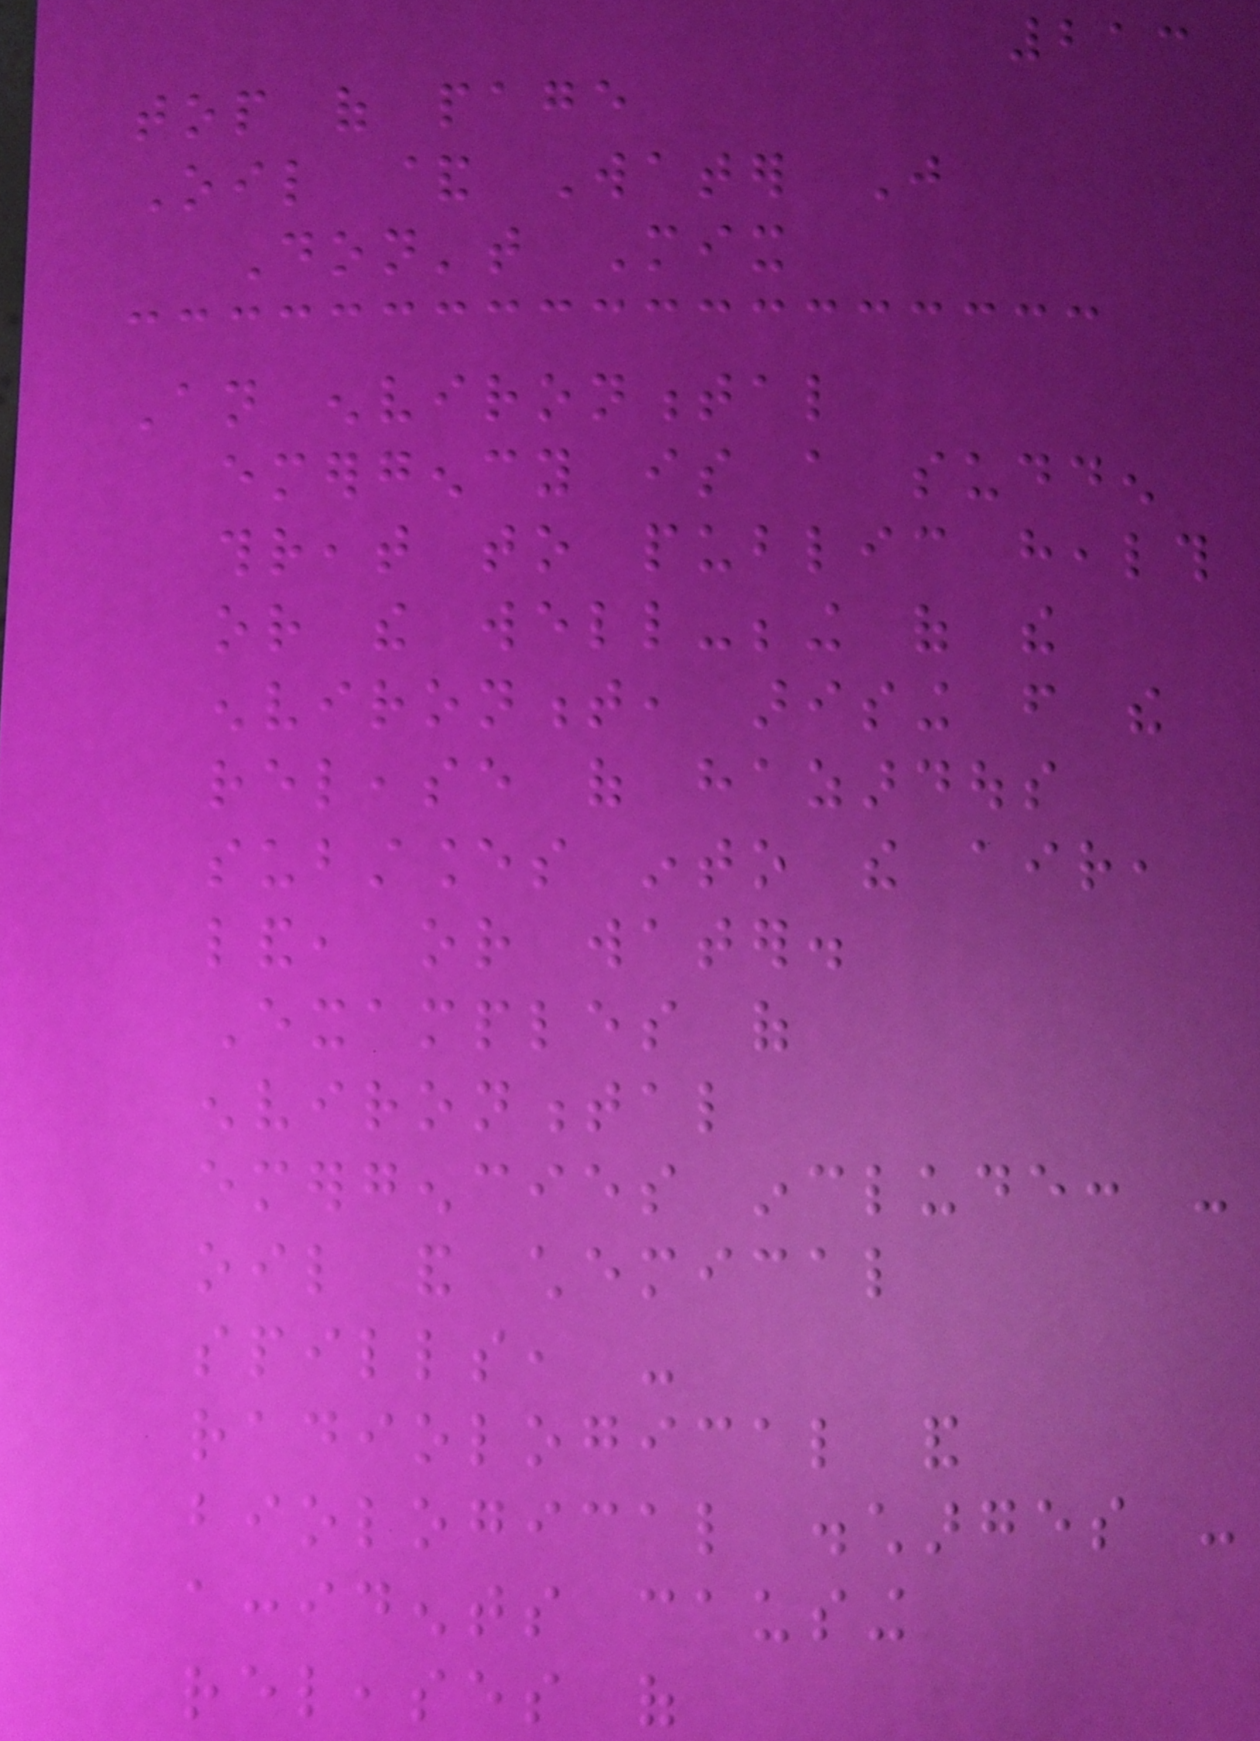213
top of page
Oil & Water Just
Don't Mix
An environmental
emergency is a sudden
threat to public health
or the well-being of the
environment, arising from the
release of hazardous
substances into the air,
land, or water.
Examples of
environmental
emergencies include: -
oil and chemical
spills, -
radiological and
biological discharges -
accidents causing
releases of
